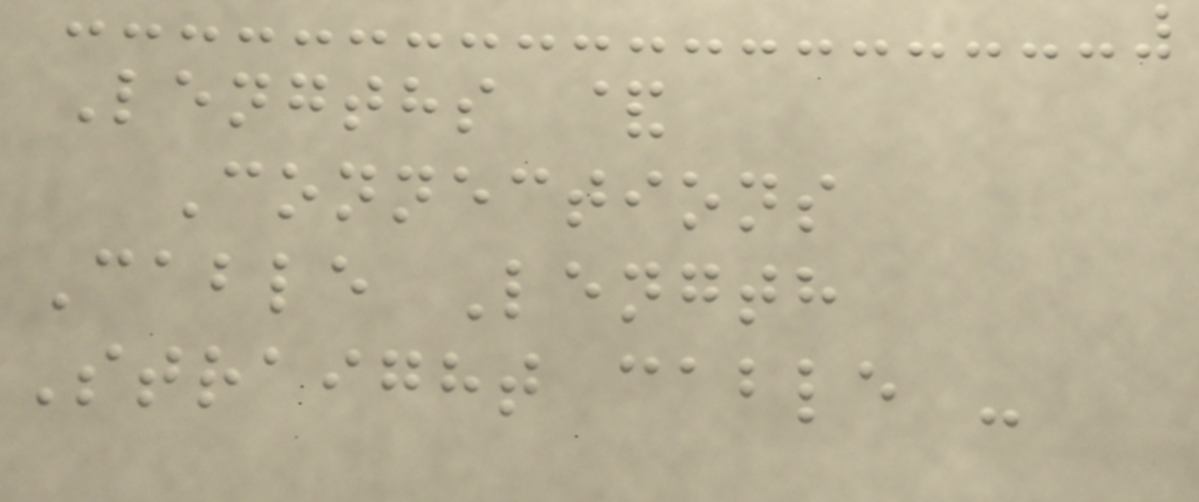Lengths &
Connections
Cable Length
Straight cable -
